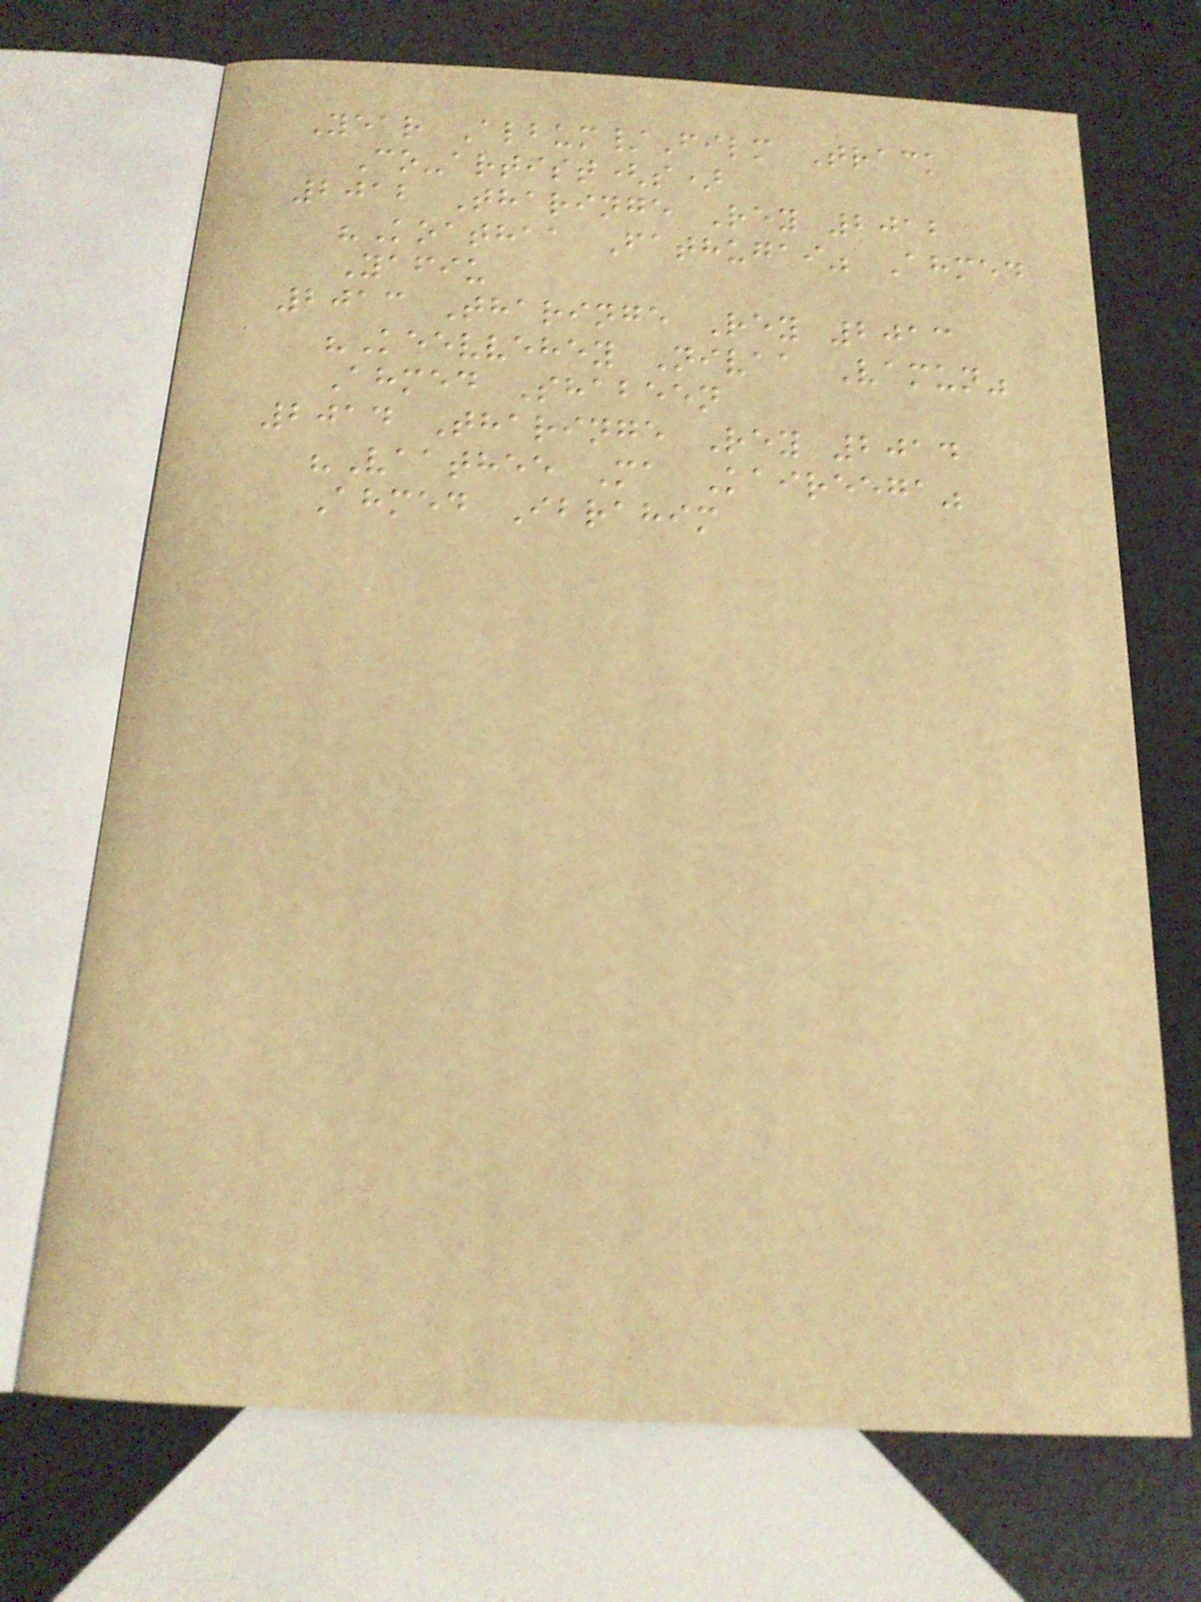Year Album/Film Track
Co-artist(s)
2012 Tharinge Rey 2012
"Koathaa Fathugai" Ahmed
Yafiu
2013 Tharinge Rey 2013
"Keevvehey Nivaa Vamun"
Ahmed Shabeen
2014 Tharinge Rey 2014
"Vaathee Ma Kaireega"
Ahmed Ibrahim
